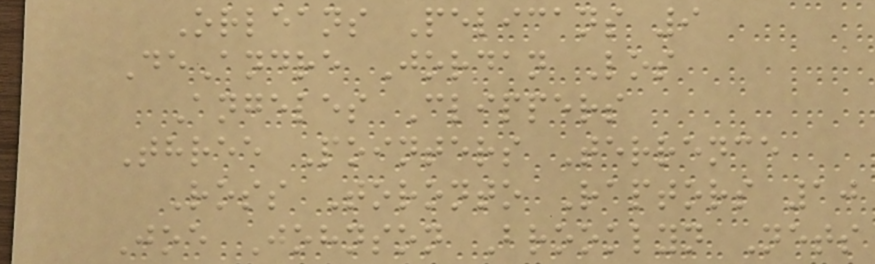Orleans Pelicans 9
DeAndre Jordan Los
Angeles Clippers
Three Pointers Terrence
Ross Toronto Raptors 10
Joe Johnson Brooklyn Nets
